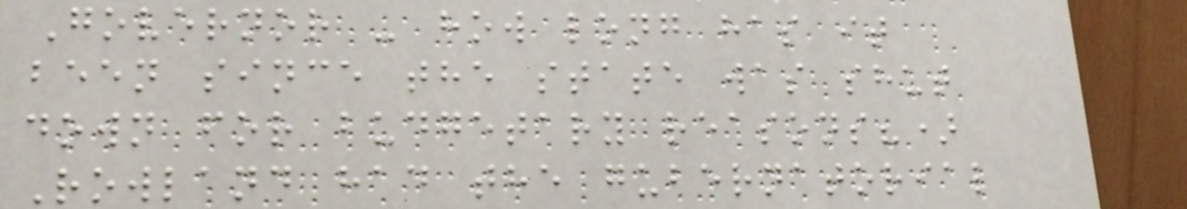Governor - how long has it
been since the state was shut
down for budgetary reasons?)
Rowland had the gubernatorial
